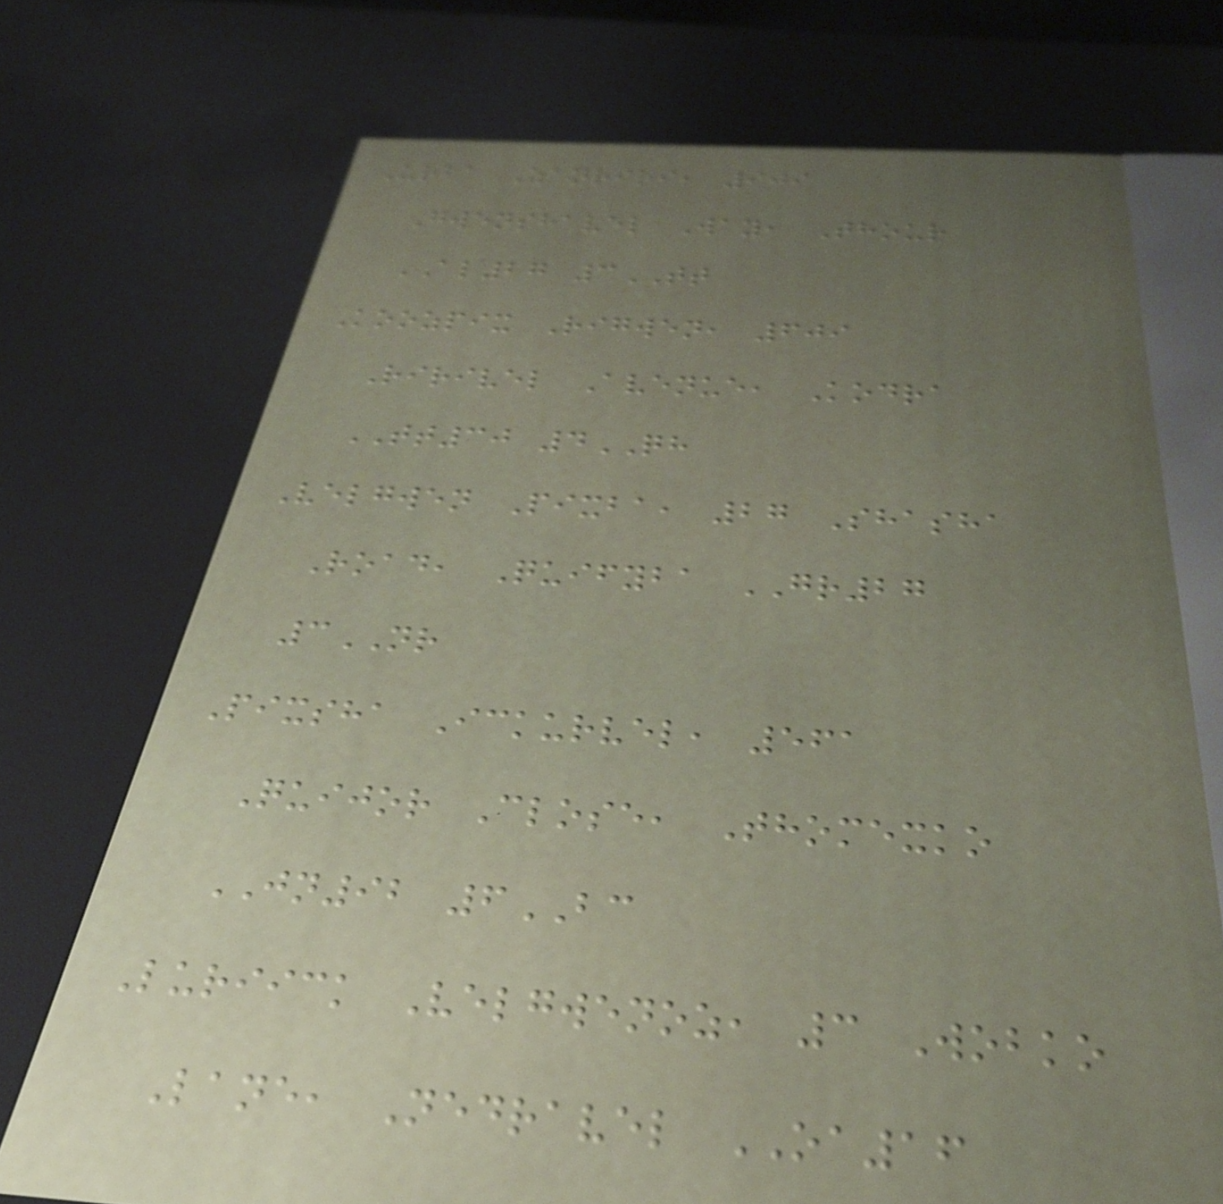Urba Zanriri, 909
Gwenshavel Way, Thour
AL27 3TT
Koozpix Rigwen, 609
Ririvel Avenue, Kodra
TT30 4QH
Velgwen Pixba, 27 Shasha
Road, Quifyba GR27
3NR
Pixsha Ickurvel, 561
Quijor Close, Thomexko
JN92 6BC
Luriick Velgwenoz, 3 Wobko
Lane, Nedravel OA16
